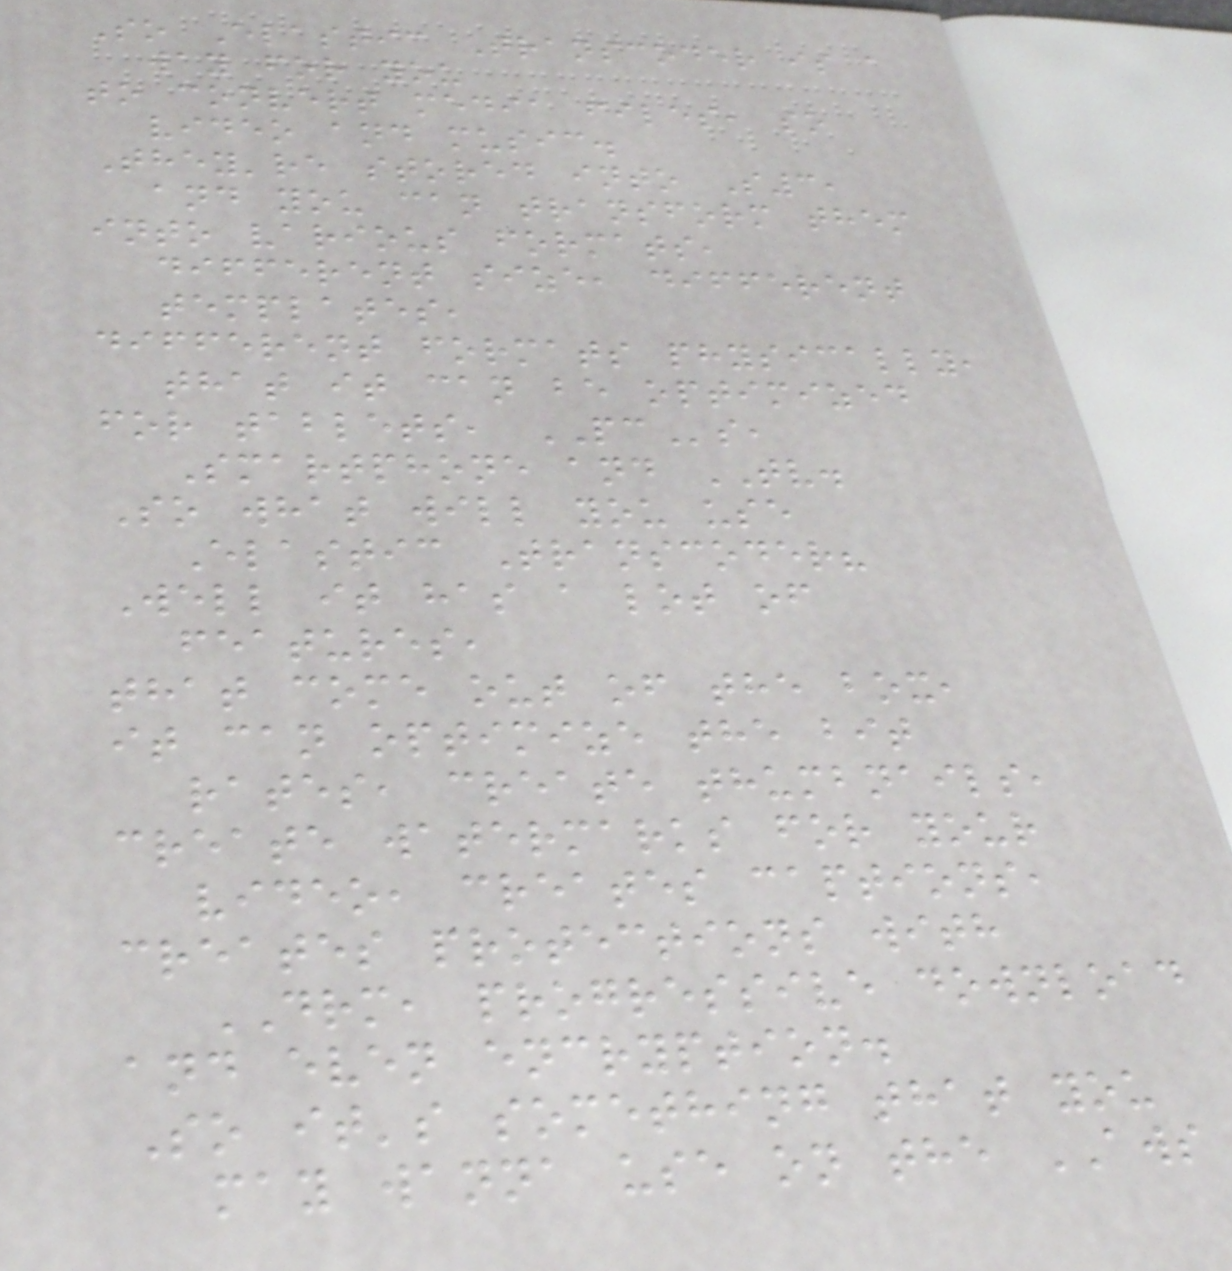So Elastic Transcoder is a
way for you
to convert media files, so
video and music.
They're stored into S3,
and you can transform them
into various formats,
different size, different
templates,
different formats physically,
that it can be optimized
for tablets, PCs,
Smartphone and TV.
So what will you use
Elastic Transcoder?
Well it has a lot of
features,
that come out of the box,
it can optimize the bit
rates, create thumbnails,
create watermarks for your
video, creates captions,
creates protections with
DRM, progressive download
and even encryption.
So it's something that you
may wanna use on the AWS
